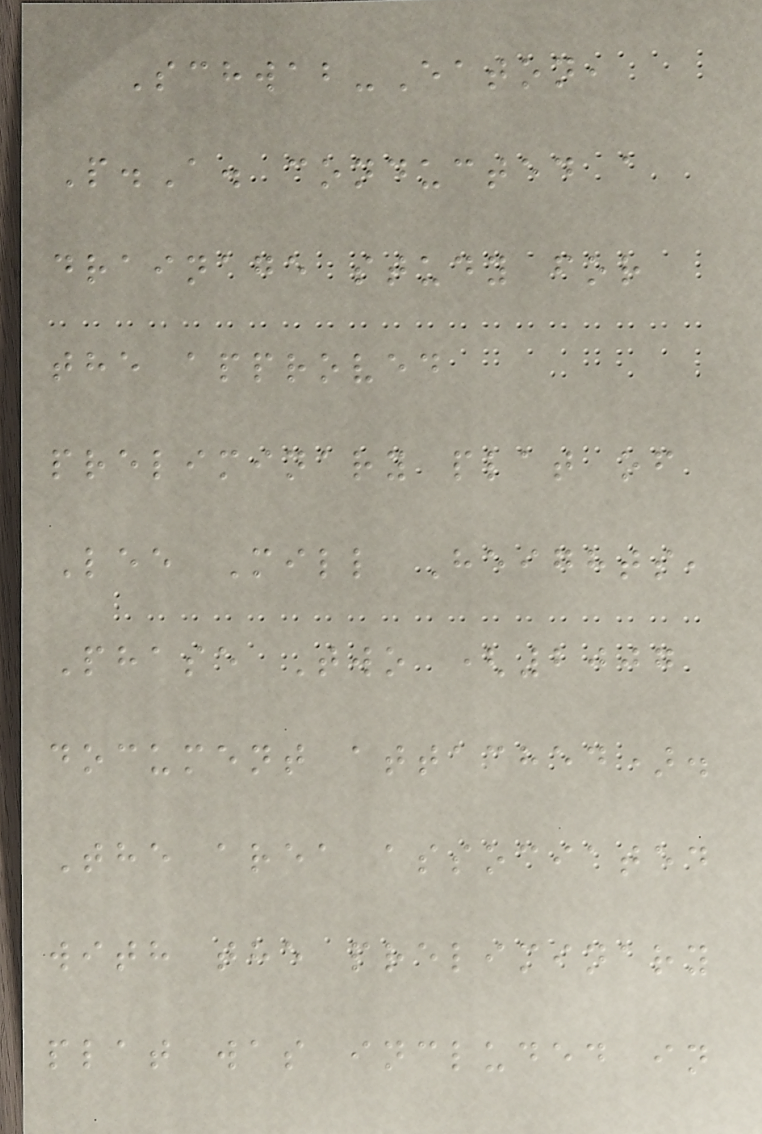Schwab-Eaton,
P.A. conducted a
drainage study for
the approved
preliminary plat of
Lee Mill Heights,
Phase Two (2007
document attached).
The area associated
with the preliminary
plat was included in
